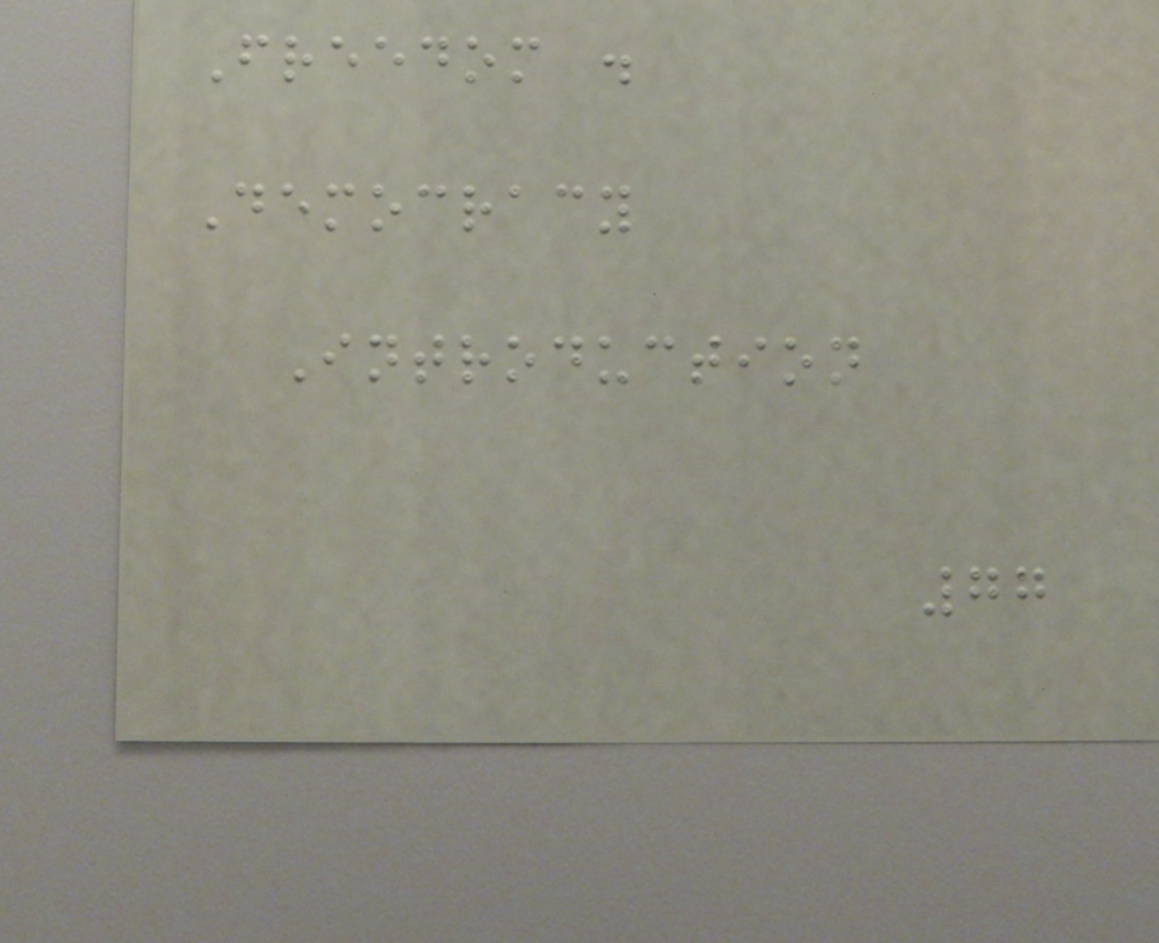Freedom .
Democracy
Introduction
77
